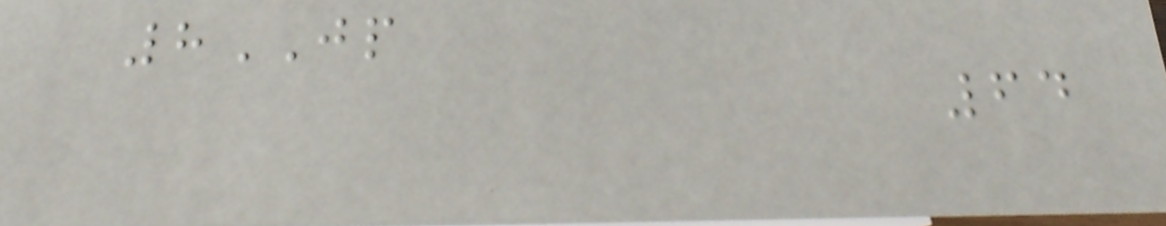8JP
64
